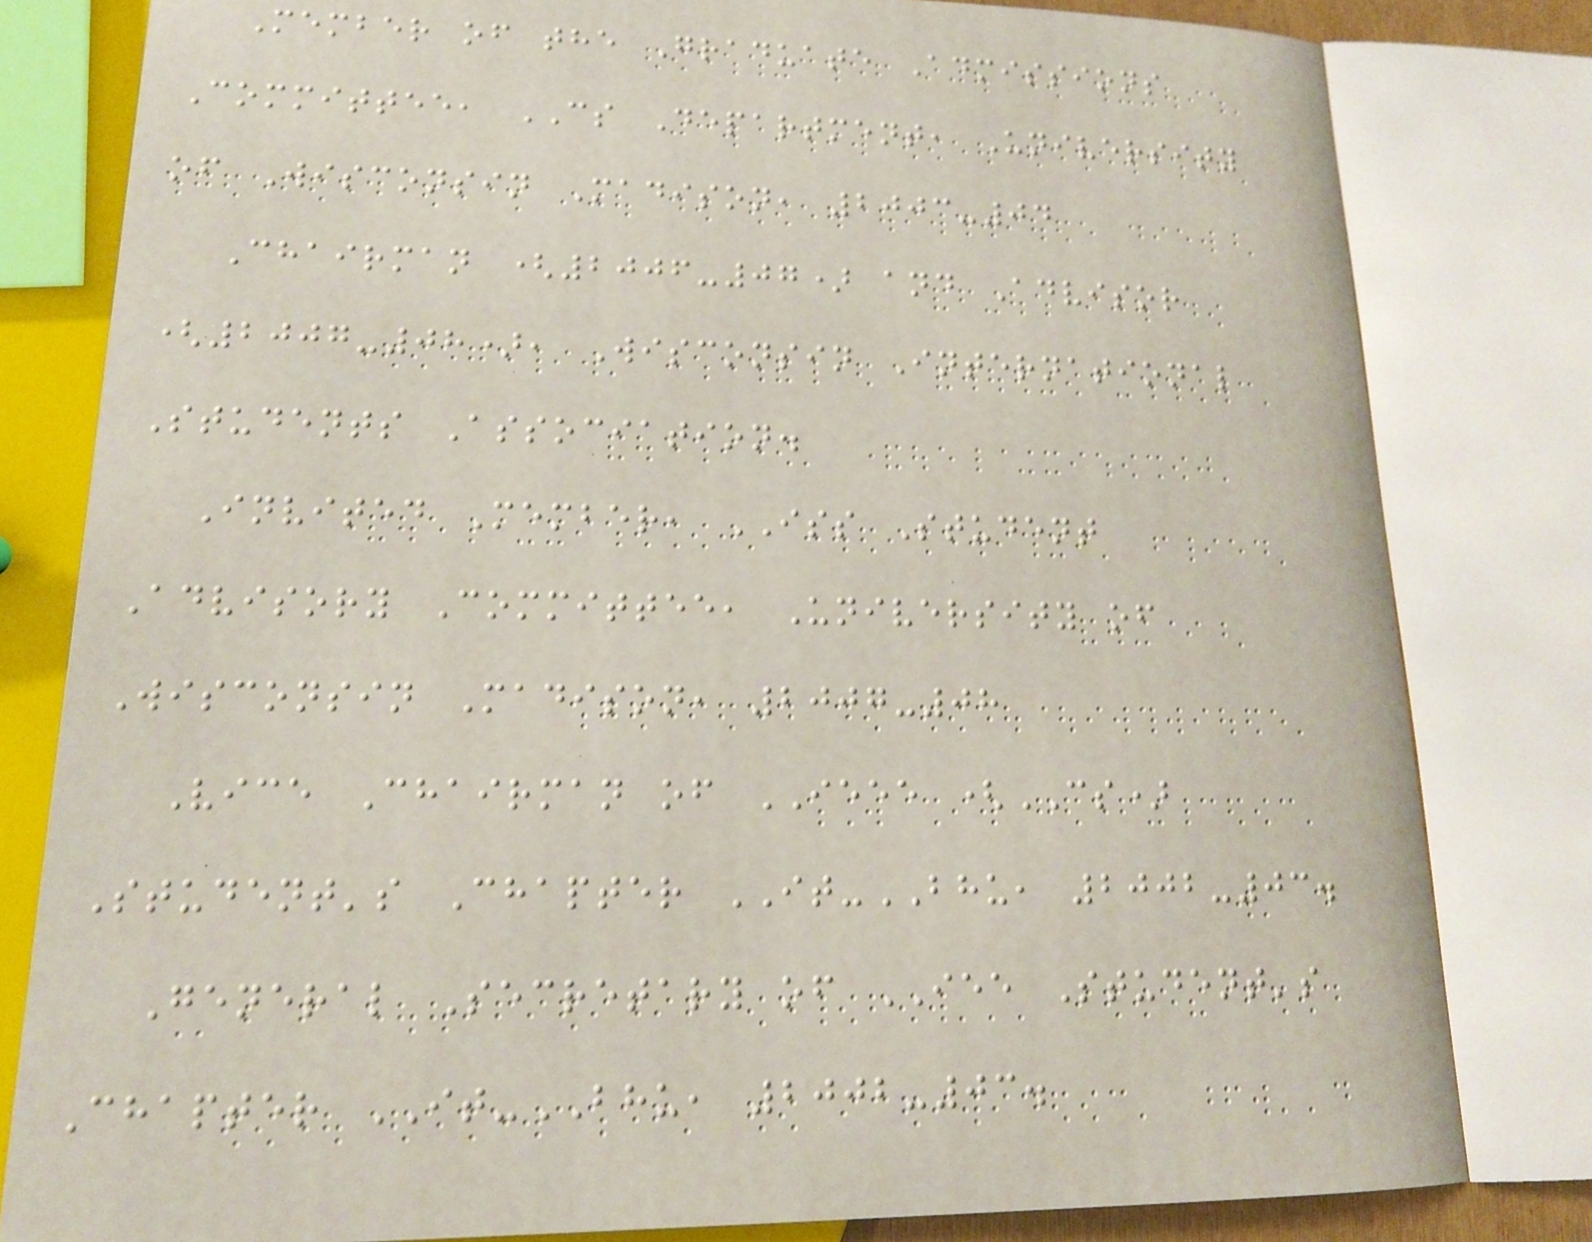Member of the Graduate Admissions
Committee, CS Department, University
of Wisconsin Madison, 2003-04
Chairman (2006-07) and Advisor
(2007-08), Wisconsin International
Students Association.
Invited Member, ISS Student
Advisory Committee, University of
Wisconsin Madison, 2007-08
Vice Chairman of IEEE (CS)
Student's Chapter IT-BHU, 2002-03.
General Secretary of IEE Student's
Chapter IT-BHU, 2002-03.
